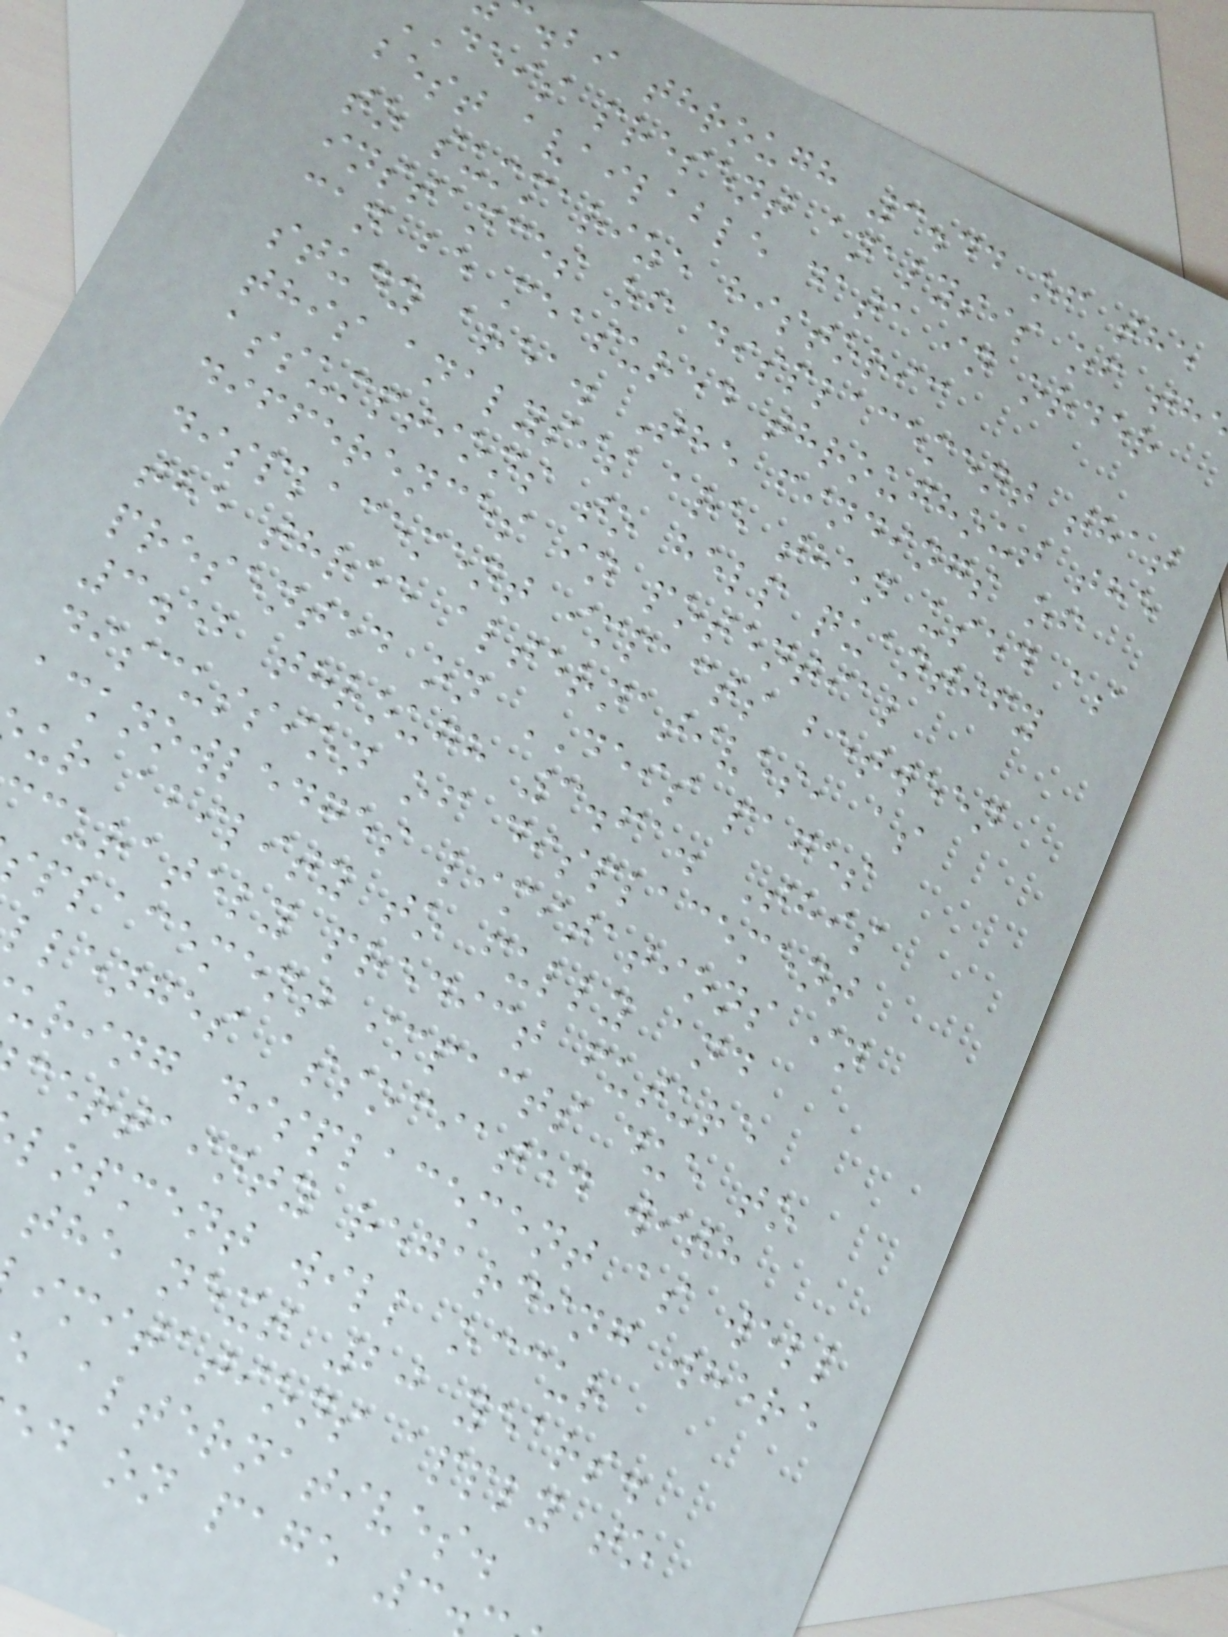.bi through 3.44 of the
deis present analysis of th
best available data in order
to summarize historic
instances of displacement that
can be measured throughout the
study area. The findings of
this analysis are then used as
assumptions to help quantify
differences in potential
displacement impacts between
the three alternatives, as
presented on DEIS pages
3.52 through 3.61. This
discussion of displacement
acknowledges limitations in
ur ability to fully and
curately predict future
placement impacts due to
llenges associated with
uring displacement as well
certainty regarding where
lopment will occur
the next 20 years.
imitations apply to
alternatives.
d on page 3
